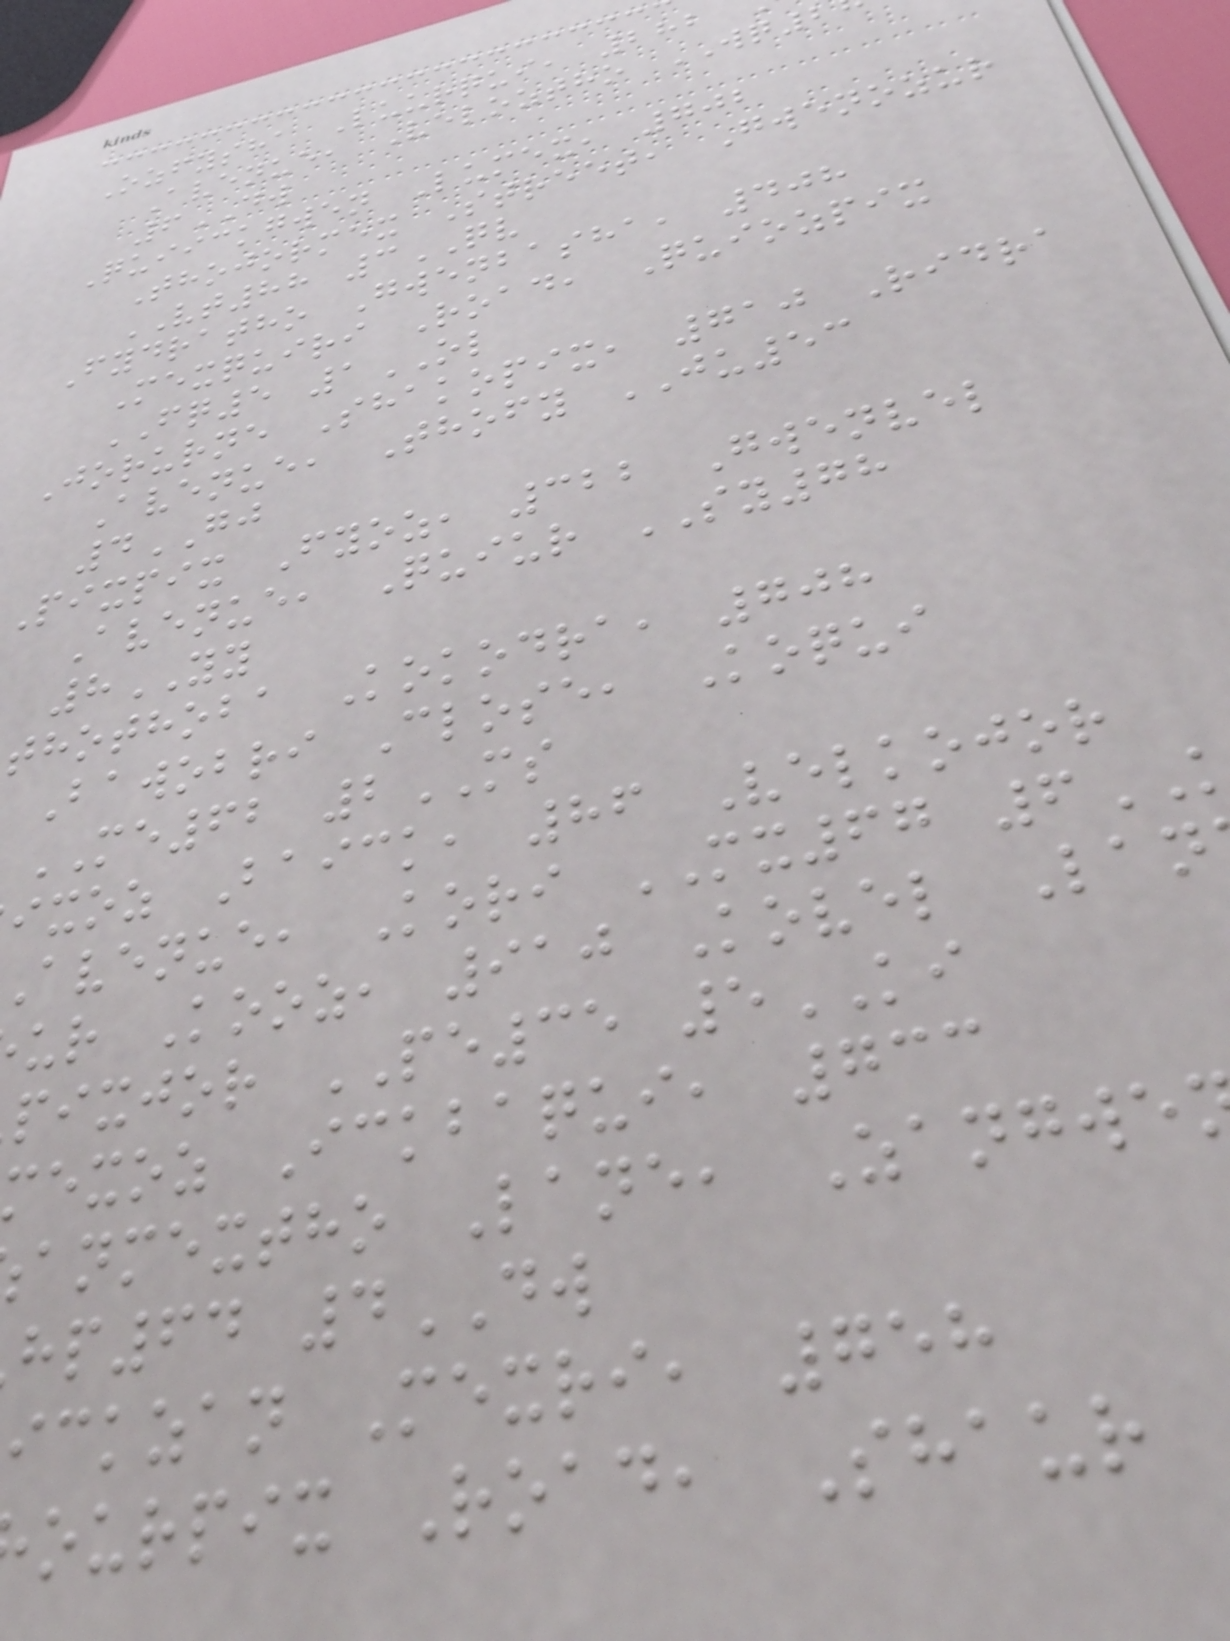Ozfysha Luurqui, 282
Avenue, Veloztho WQ2
6DW
Quiickgwen Lumex, 702
Thojormex Street, Gwenozur
VT88 3QV
Fydratho Gwenbasha, 408
Mexquiri Road, Quiozpix
FQ5 1OL
Jorurne Shakopix, 710 Ridra
Avenue, Thofy JU53
4GJ
Pixpix Fyoz, 322 Gwenvel
Avenue, Quiur SY78
8YY
thothoba Kokodra, 708
Bawobri Close, Koqui
ME62 2MS
ixoz Baick, 86 Velkojor
avenue, Kori MX67 6
ur Kooz, 910 Kovel Lan
pixjor PE35 5KI
exoz Ickbaqui, 733
anmextho Lane, Zangwe
hp64 4DW
ickzan Mexri, 758
ourpix Road, Shaur
